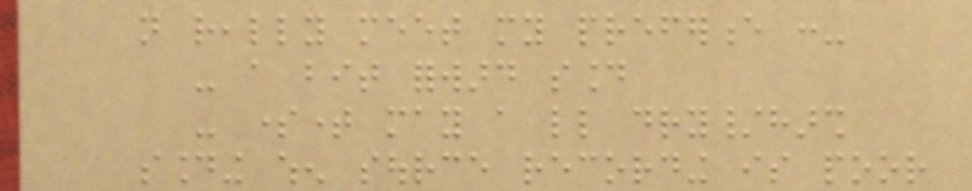not really meet my preference :-
- a bit forward sound
- sometime may a little dry/harsh
sounding when source recording is poor
